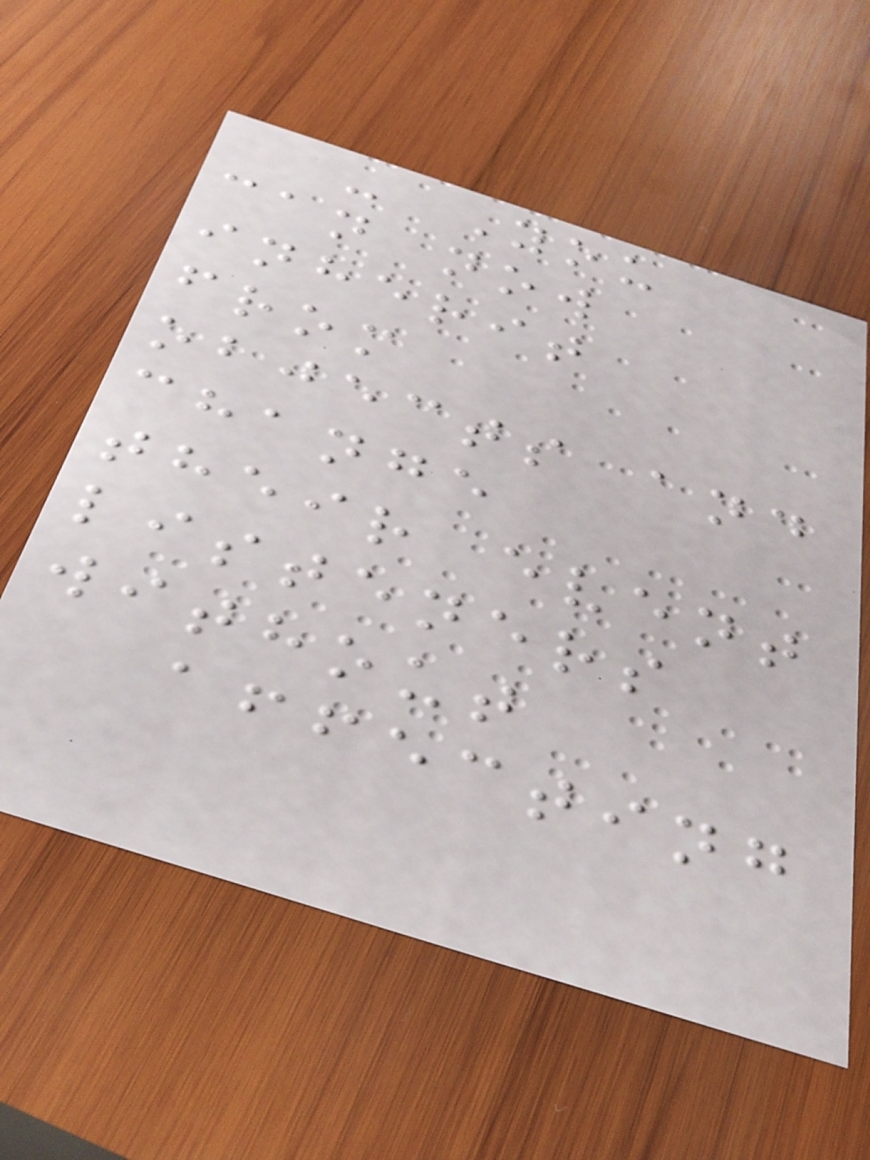- You
can now
inherit
from
objects and
change
their event
listeners
without
affecting
